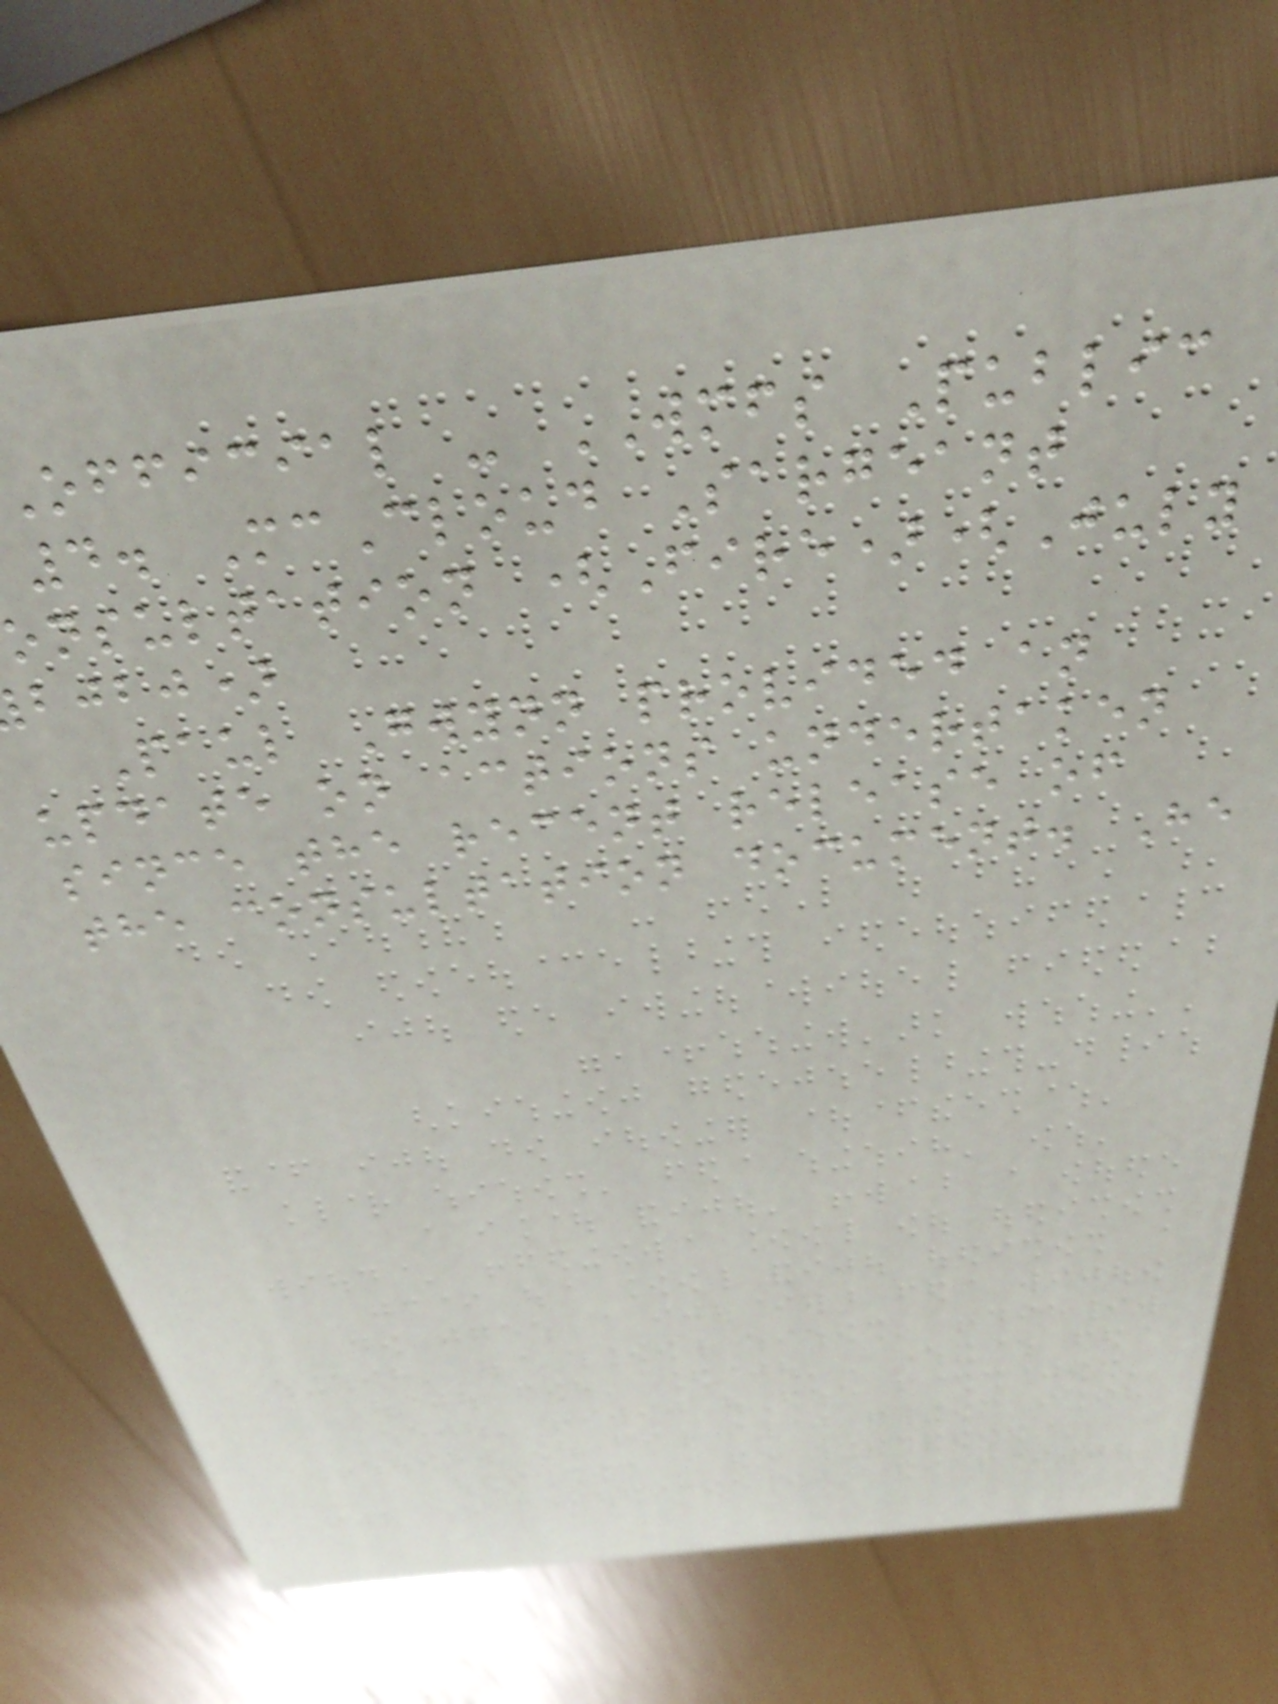official - WMFS Public
4. McCloud Sargeant
onsultation (Fire)(July
bjbj)
Paul Gwynn provided an
update on actions undertaken
since the recent release of
the consultation document. He
